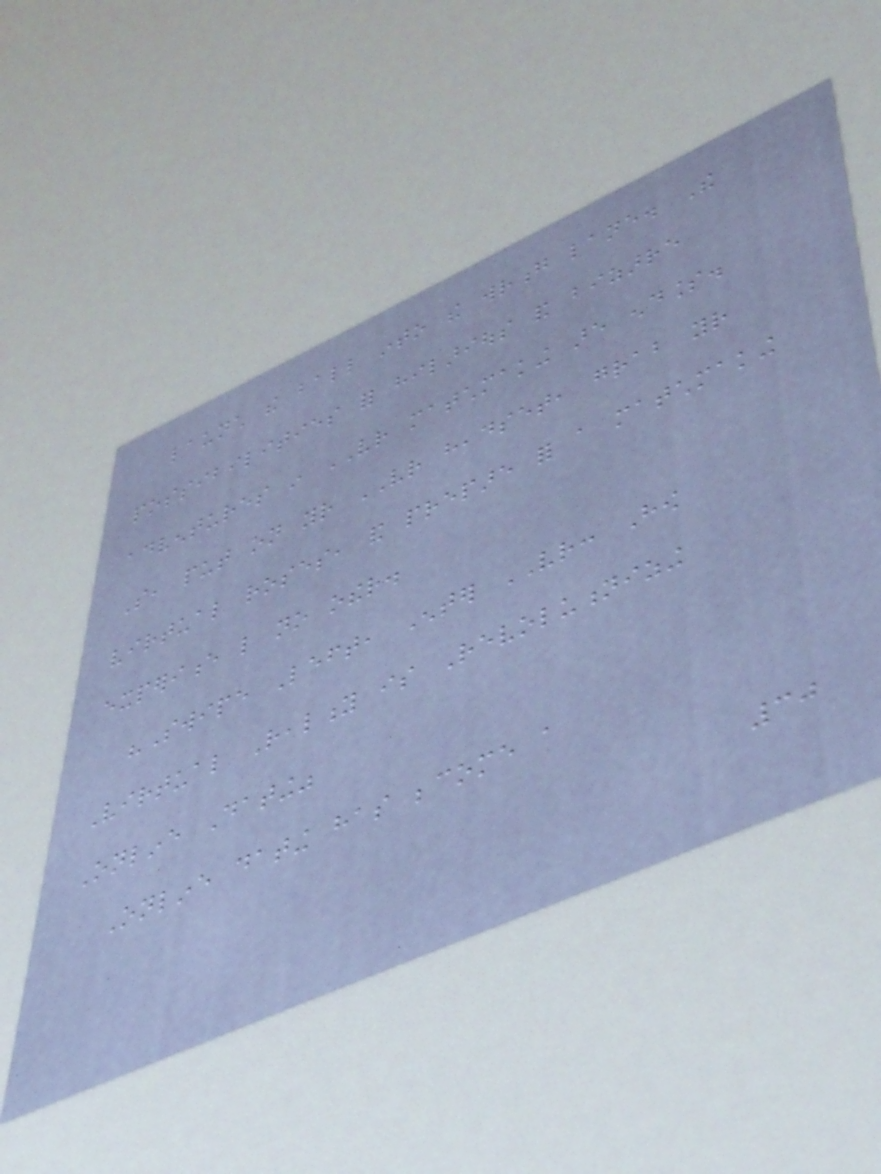launch the ball into the wrong lane. The
possibilities for hilarious and bizarre
adventures in VR matchmaking are endless.
So, put on your VR headset, grab your
virtual roses, and prepare for a matchmaking
experience like no other.
"Swipe Left, Enter VR: How
Virtual Reality is Revolutionizing
Online Dating"
Online dating has become a
30
